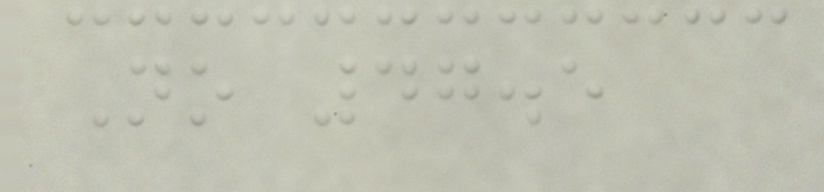No 47.5
